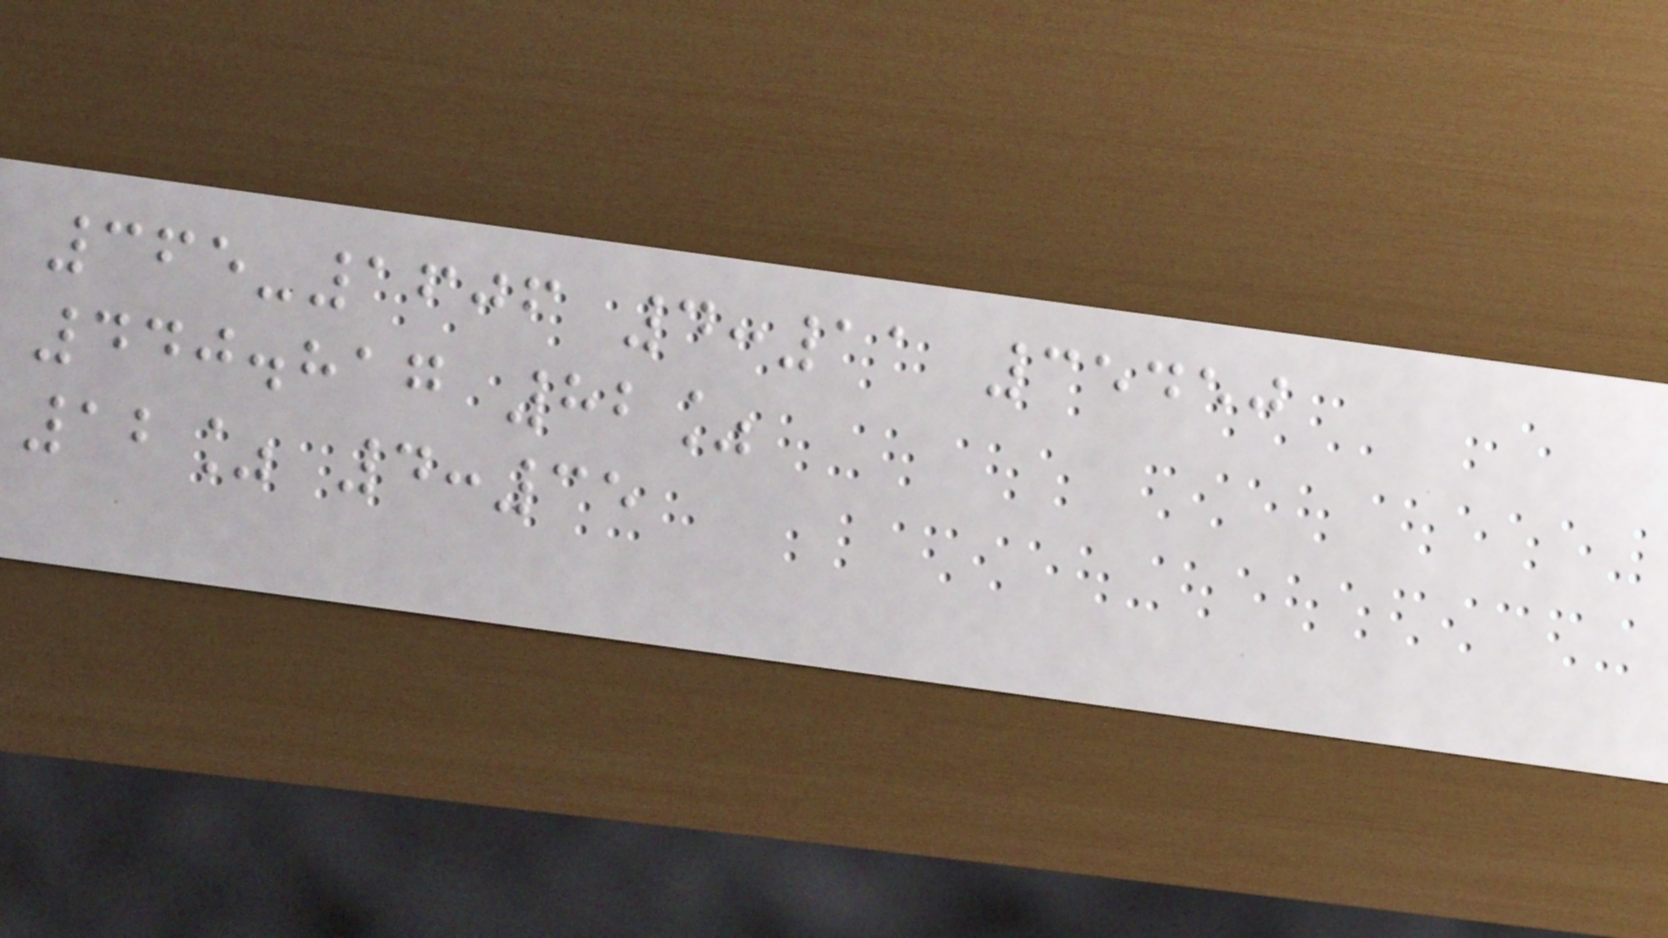365-1606 4:11 35450
440.817 82%
12% 4:35
